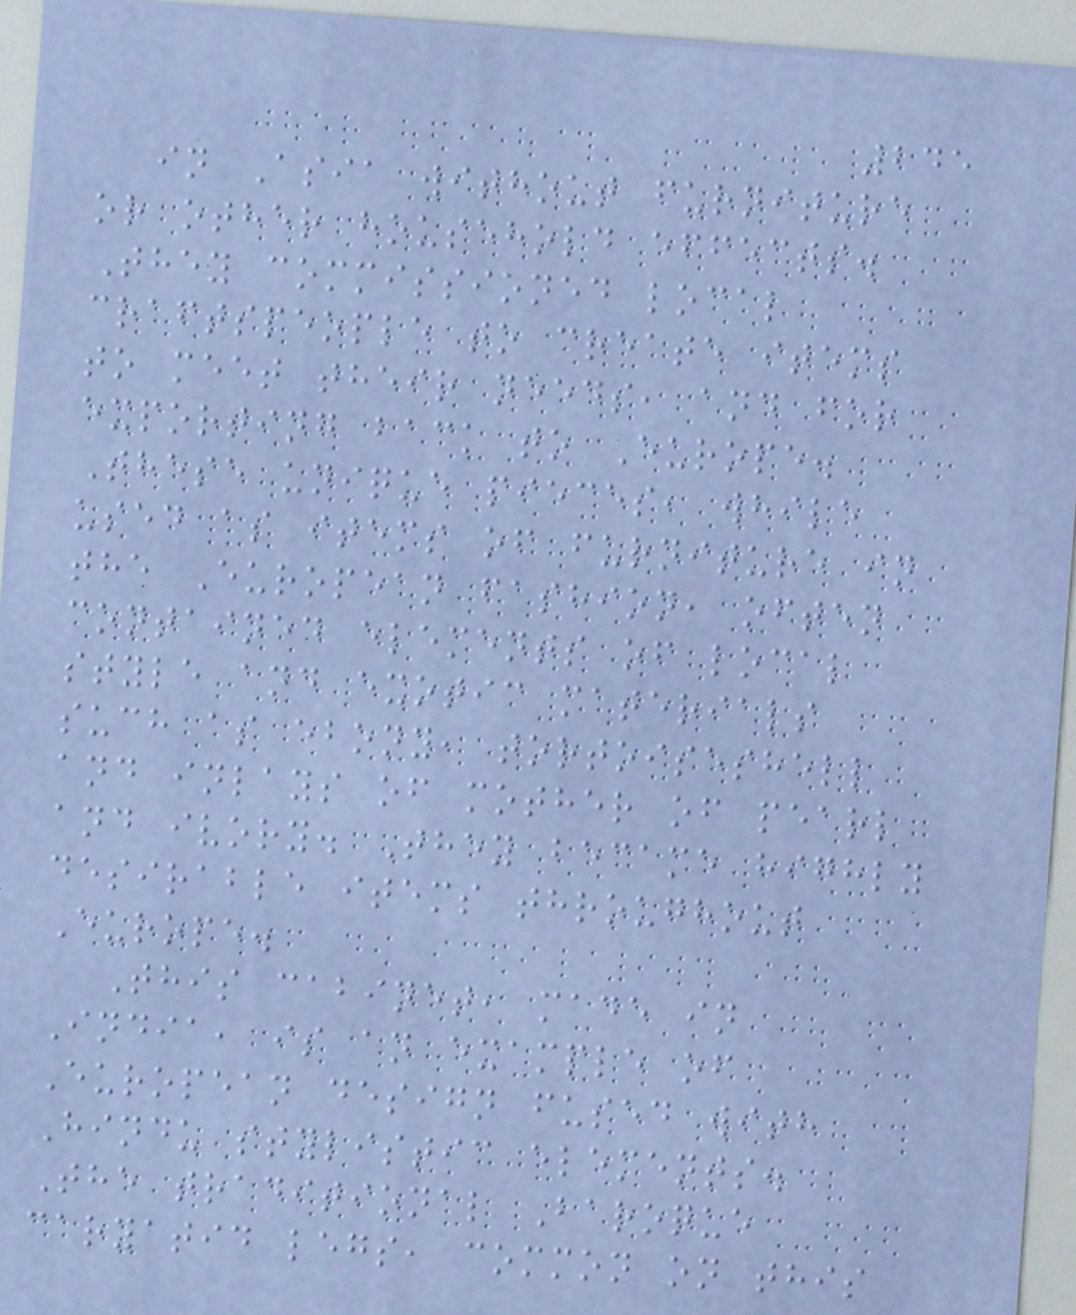245
in Asia without furniture
or other household effects.
They commissioned local
craftspeople to create items
to meet their needs, and for
exporting back to Europe.
These unique pieces, while
used as items of furniture in
the European fashion, often
contained elements of local
style and exotic materials
such as ebony, tortoiseshell
and inlays of mother of pearl
and ivory. They became highly
desirable items throughout
Europe.
This cabinet, made in
India, is an example of
European design fused with
Hindu stylistic elements.
The traditional Baroque
caryatid legs, common on this
